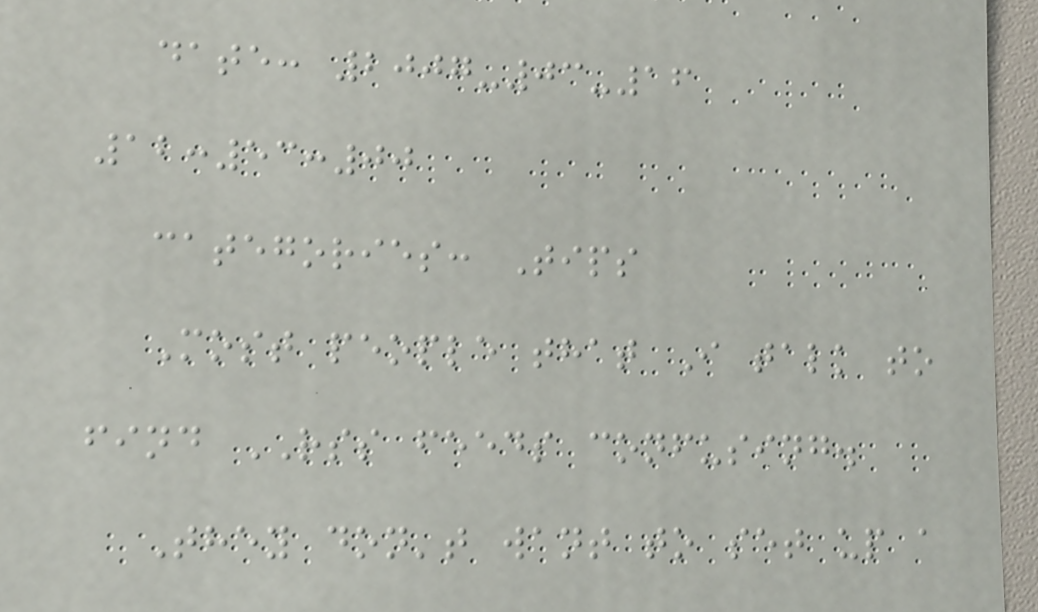date: 2007-03-16
12:53:00
categories: Tips
Most people that I talk to
find RSS feeds confusing.
They don't want to set up a
